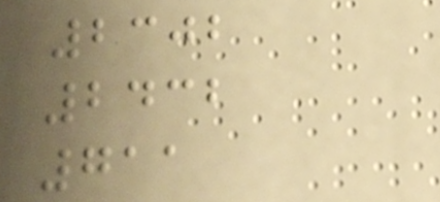2302
2432
711
